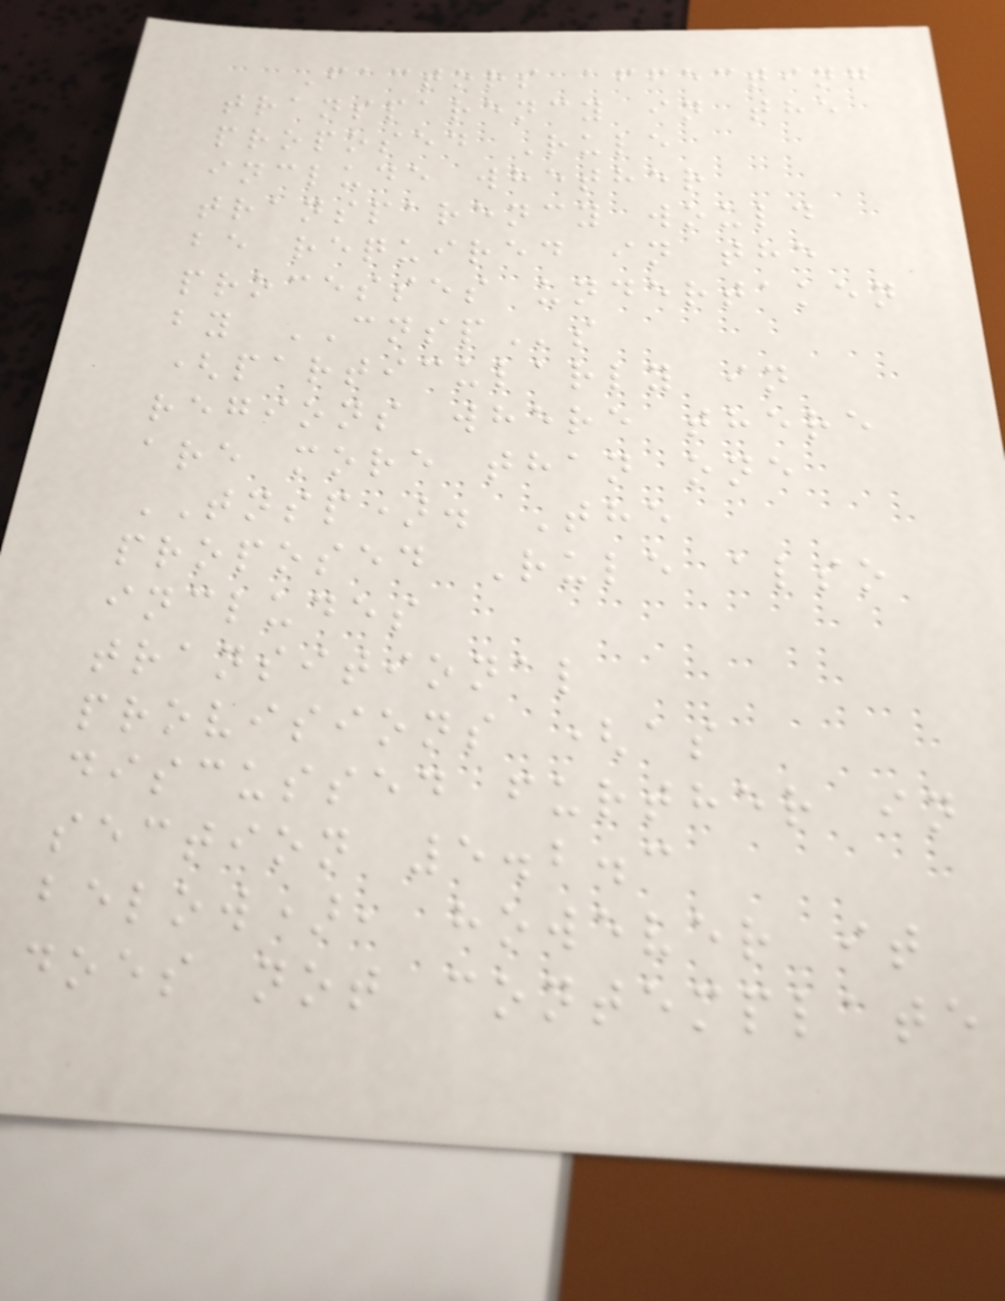Factors affecting
transparency in the
proposed Rule
include whether
transparency would
be required in the
processes undertaken
by CNSPs
(particularly in
regions where there
are more than one
TNSP). The
proposed Rule also
includes
transitional
provisions (as
discussed further in
section 5.2.3
below), however it
does not contemplate
